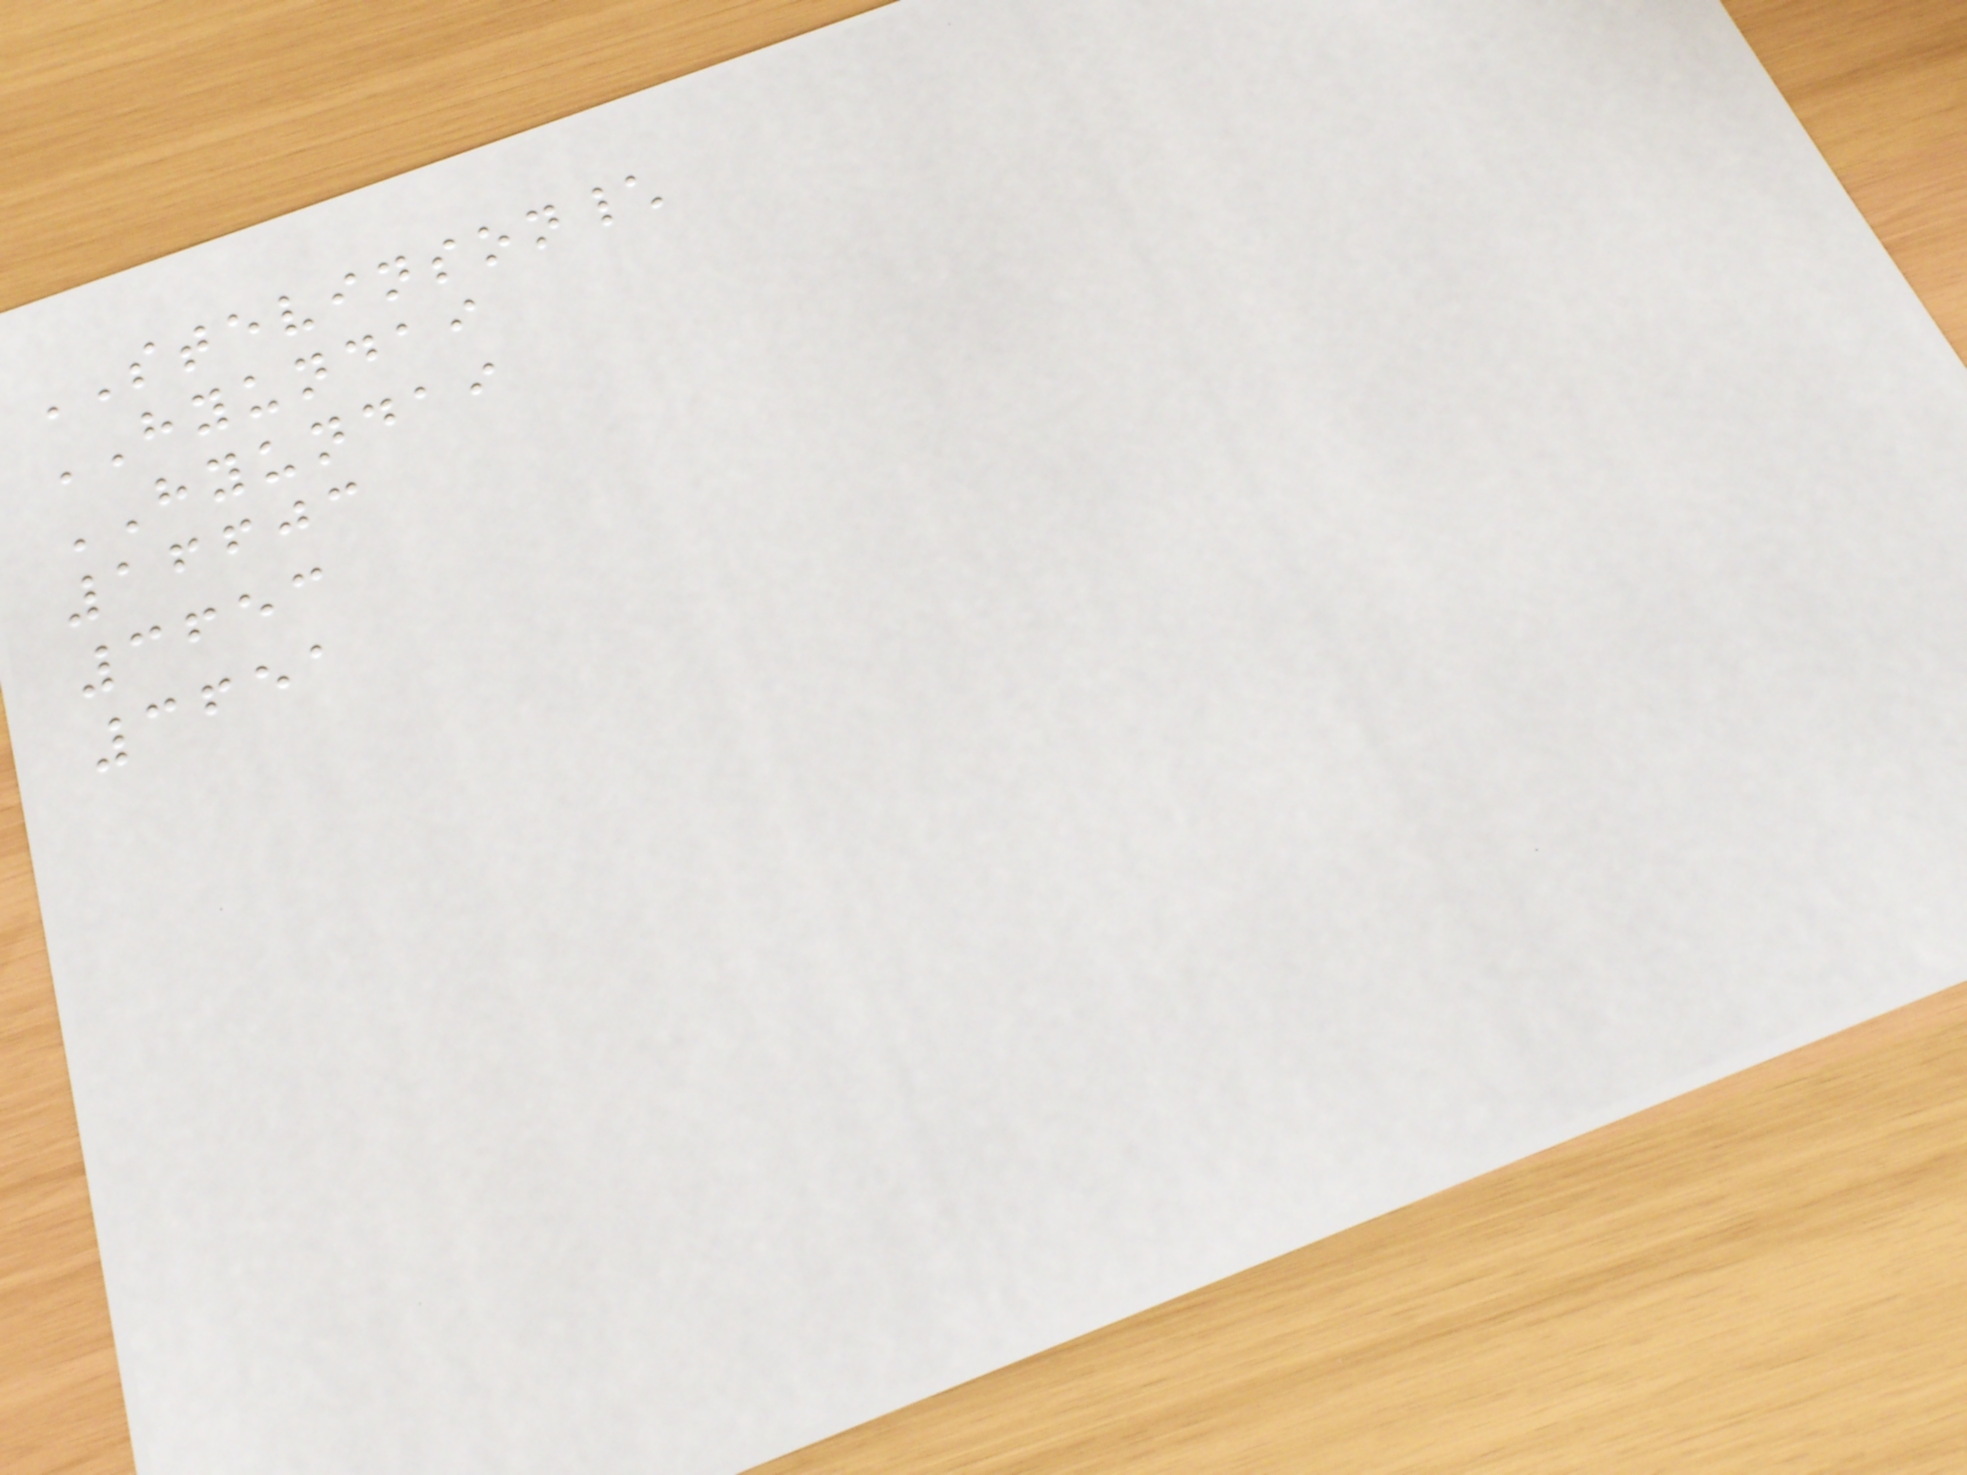STEVINSON\
HYUNDAI
HYUNDAI
16603
3653
3651
